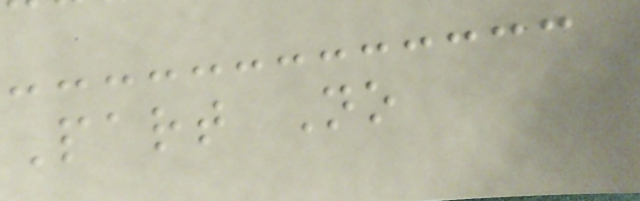Part No
